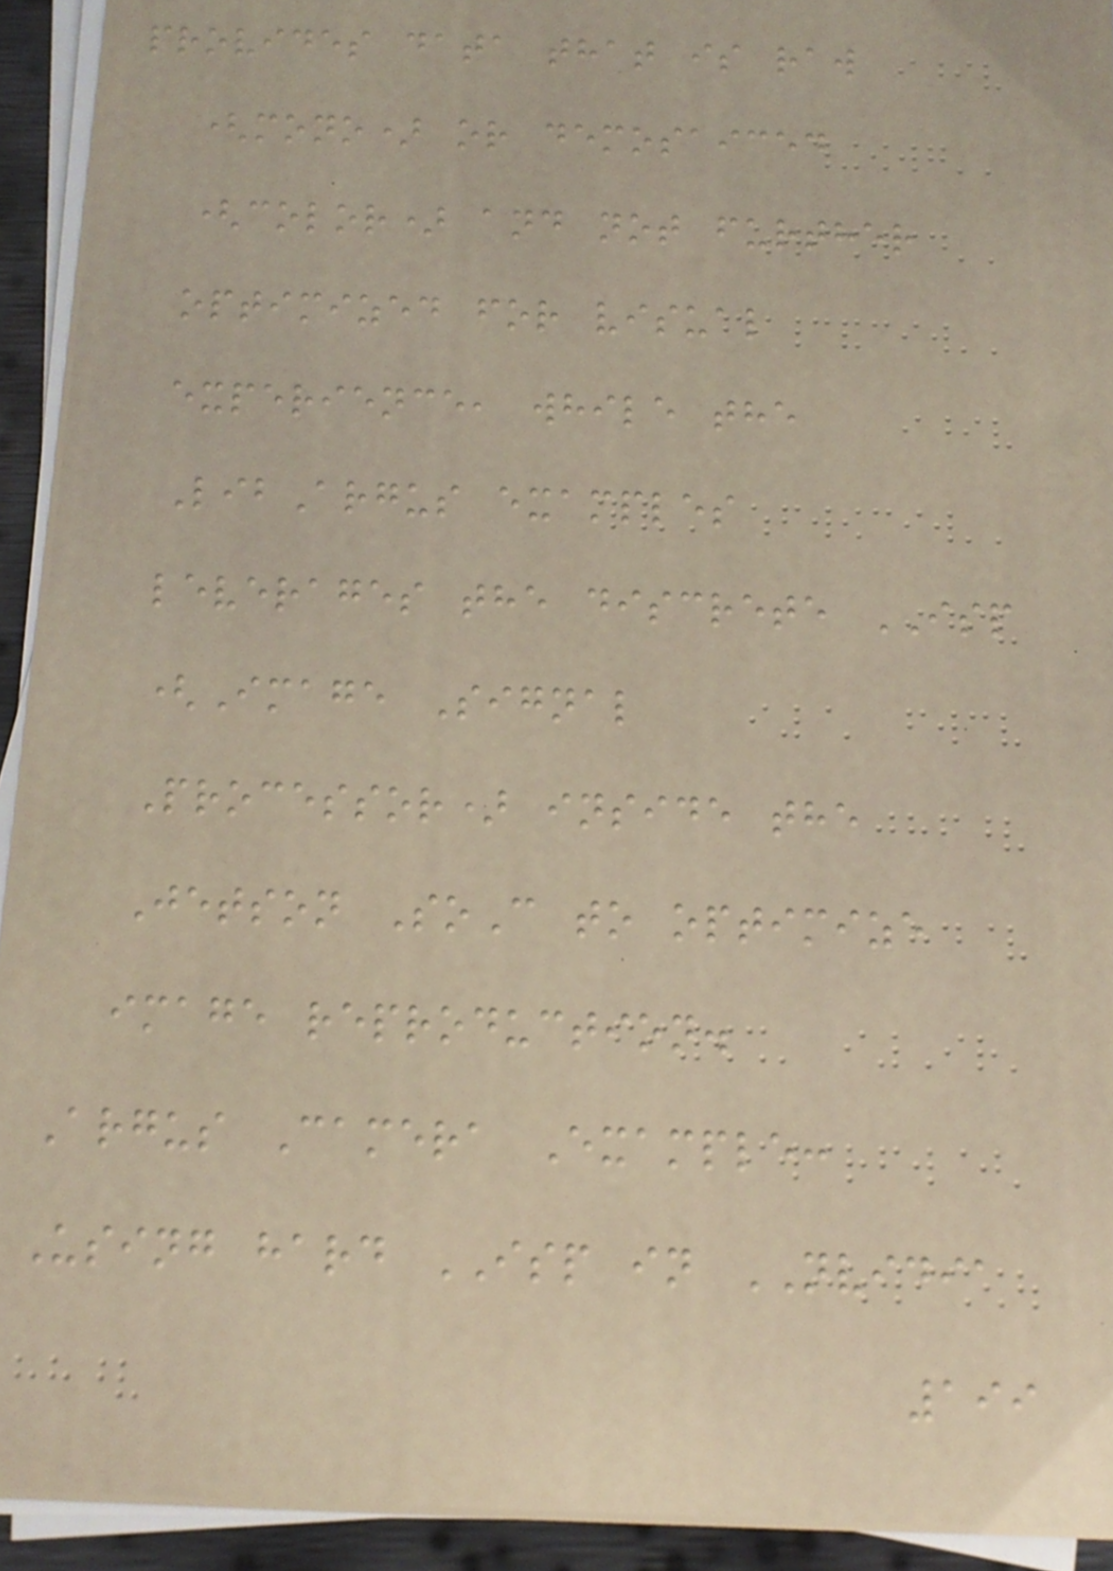provides data that is raw
(mono) or demosaiced
(color) and not further
optimized for visual
experience, while the
LibArgus examples
leverages the discrete ISP
(Image Signal
Processor) inside the
Jetson SoC to optimize
image reproduction.
Argus Camera Example:
Using hard ISP in NVIDIA
199
